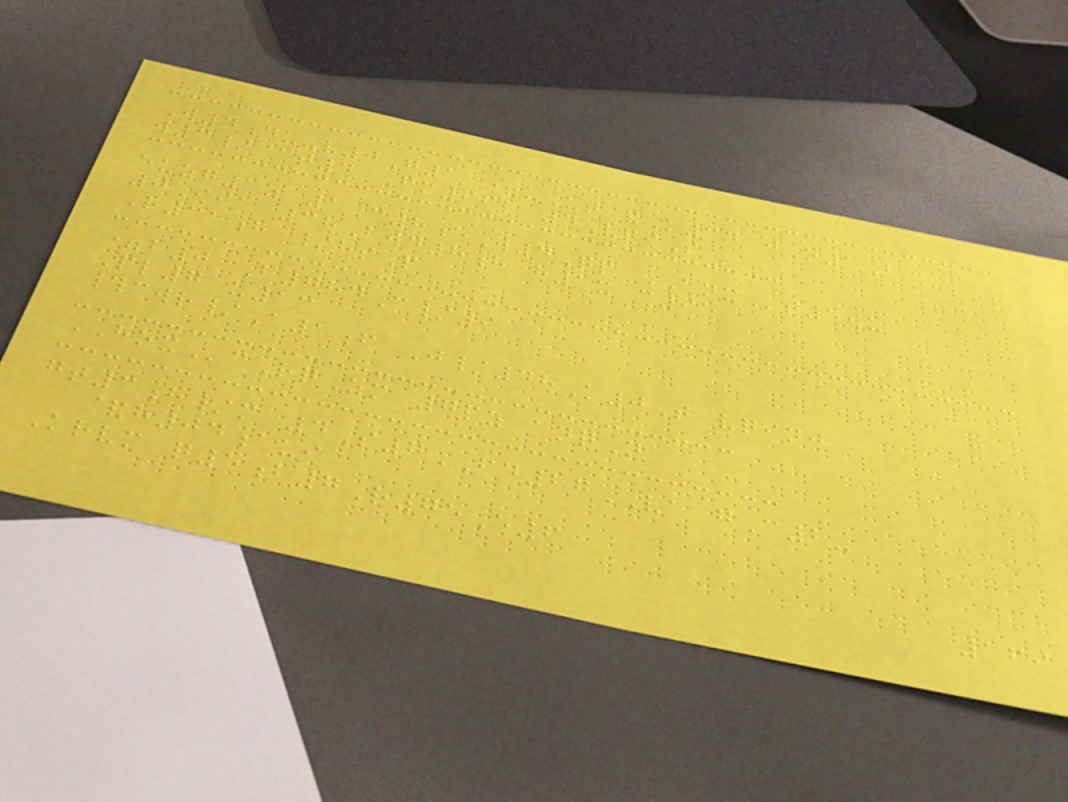W4du-v0G1 =uUt&K34 jO1B
w3/@t4 Fm96l 4VqiS
euzg1z 1C8eW4Qp ANXt5wu
0Iia 38Bwd8h h1x c95
R31h /hsP
=b0 B784C/9
Pl7 u13
#cwr/A1f J/48K0T vqinj
HOXcRqZm 7pz anqN
gt3h/m 4S7FD27VA gC2-
&h04aui
Krvm q5b7R75E6
169
